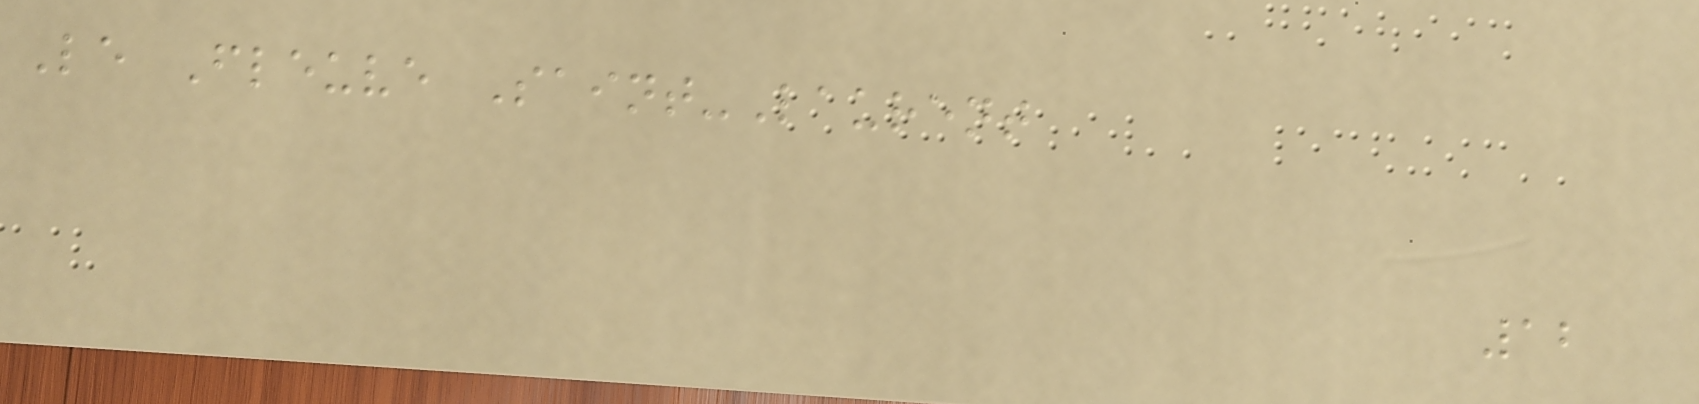Le Fleuve Saint-Laurent
12
